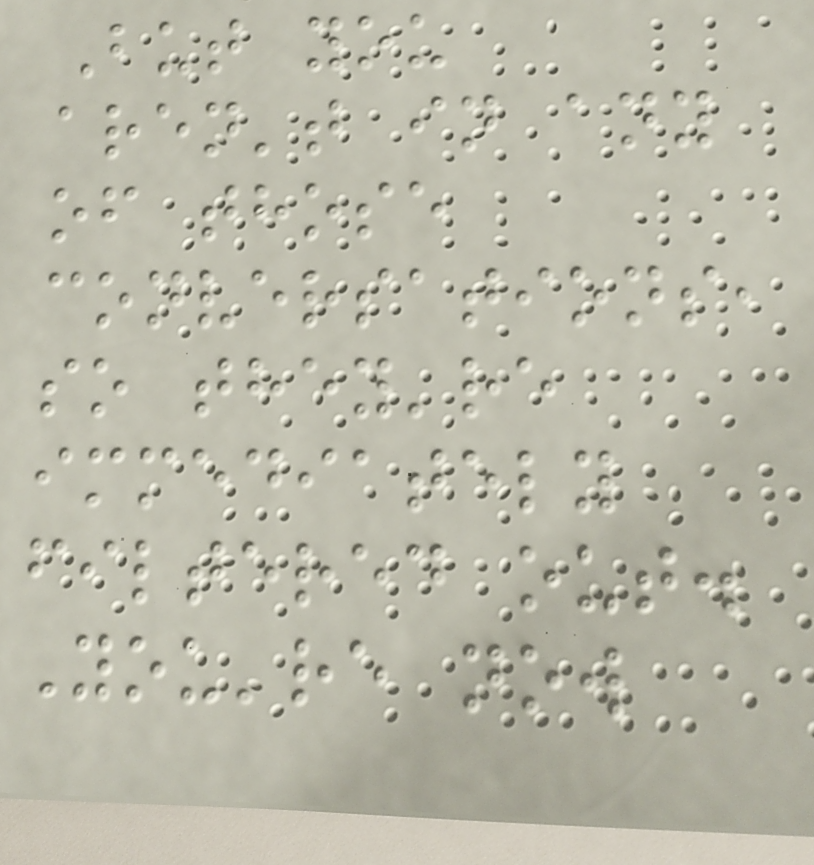But you
aren't in any
of those
conversations,
so they're
immediately
filtered out.
You're now
